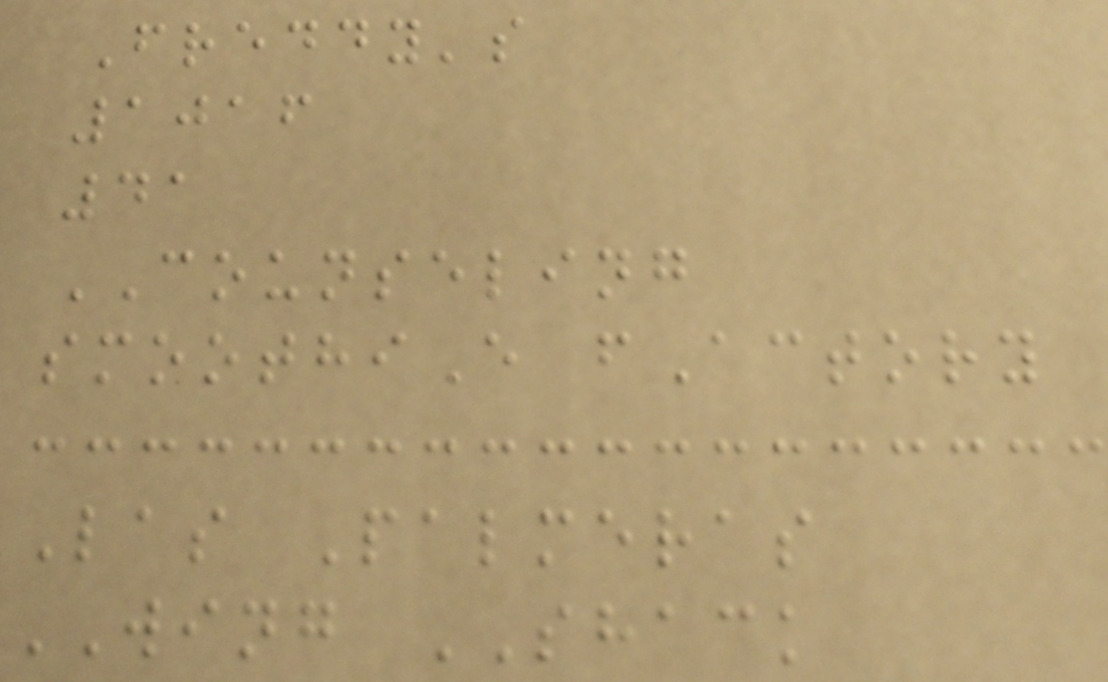Freddy's
1016
41
COUNSELING
smoothiE fActory
Las Palmeras
WING SHACK
